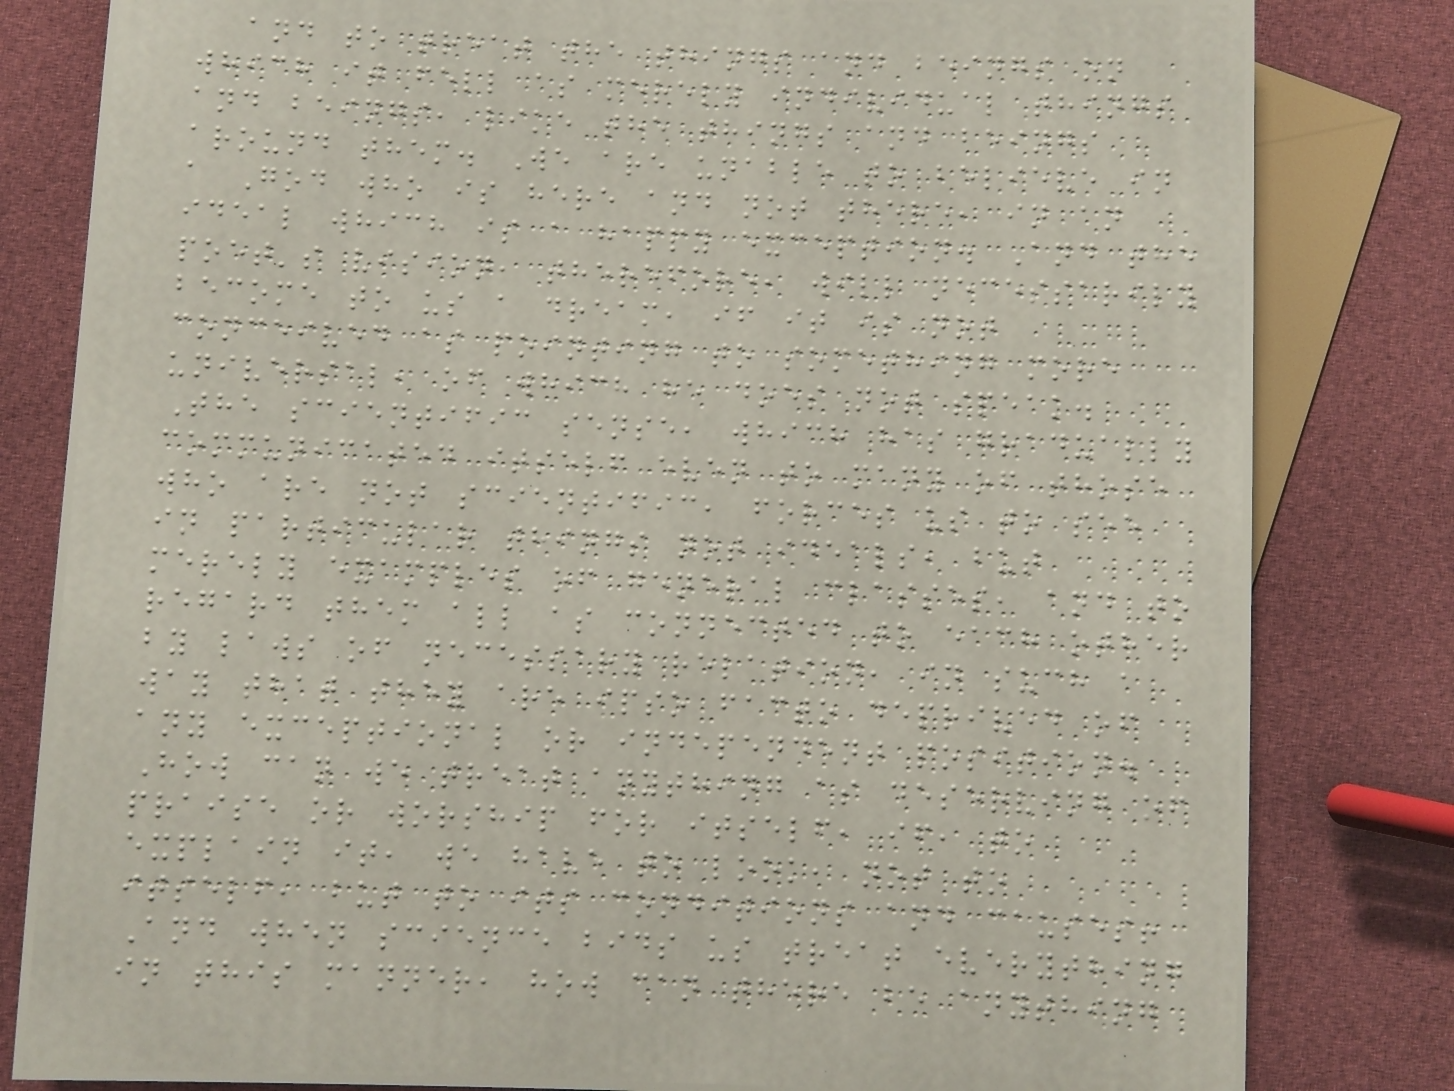and to treat the things and beings on
which it fell as merely individual things
and beings, like the things and beings
around them. We are unable to believe in
a God who is here and not there, in an
ideal which is a happy exception. And the
poet's vision, therefore, will necessarily
become to us a dream, if it is not
conceived as pointing to something more
universal, of which he does not speak.
The scientific sense, which has gradually
communicated itself even to many of those
who are not scientific, forces us to see
in particular things not ideals, but
merely examples of general classes, and to
regard them all as connected to each other
by laws of necessary relation, in such a
way that they are ipso facto deprived of
any exceptional or independent position.
How can we treat anything as deserving of
praise or worship for itself, if, to
explain it, we have to look, not to
itself, but to its conditions and causes!
And when science bids us treat everything
in this manner, how can there be anything
